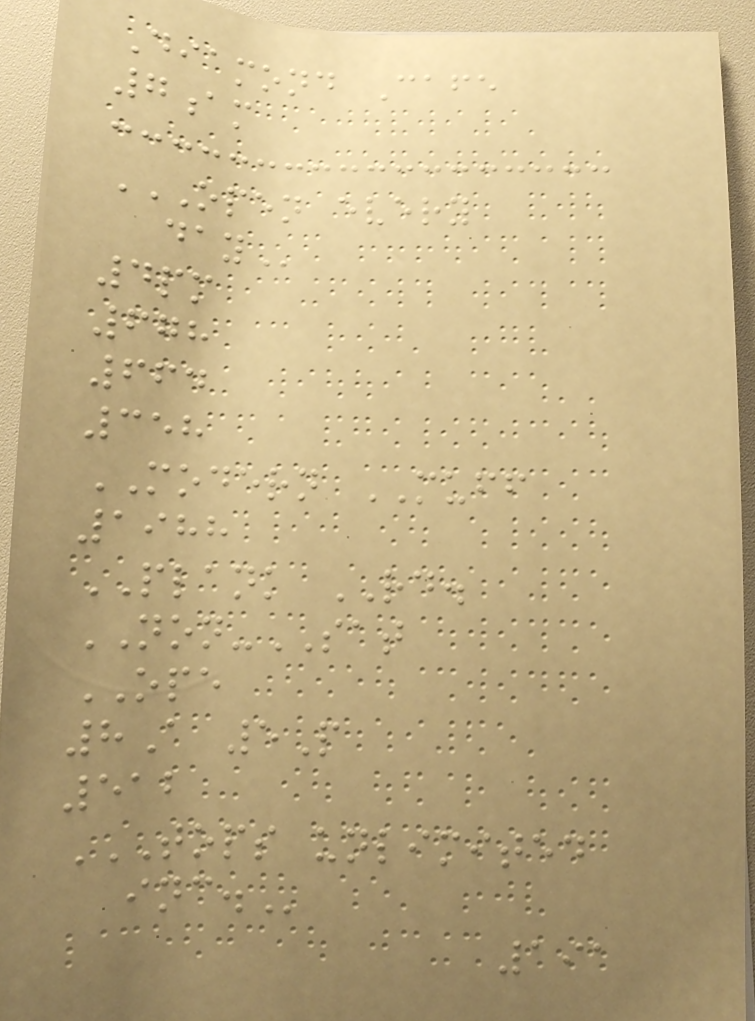Diamond Cafe
7am
OPEN EVERY
DAY
4pm
678
664
358
MODERN MUFF
1988
PLANK RD.
NON-SAT
OPE
8A 5P
512
TOPS UNLIMITED
INC.
191
